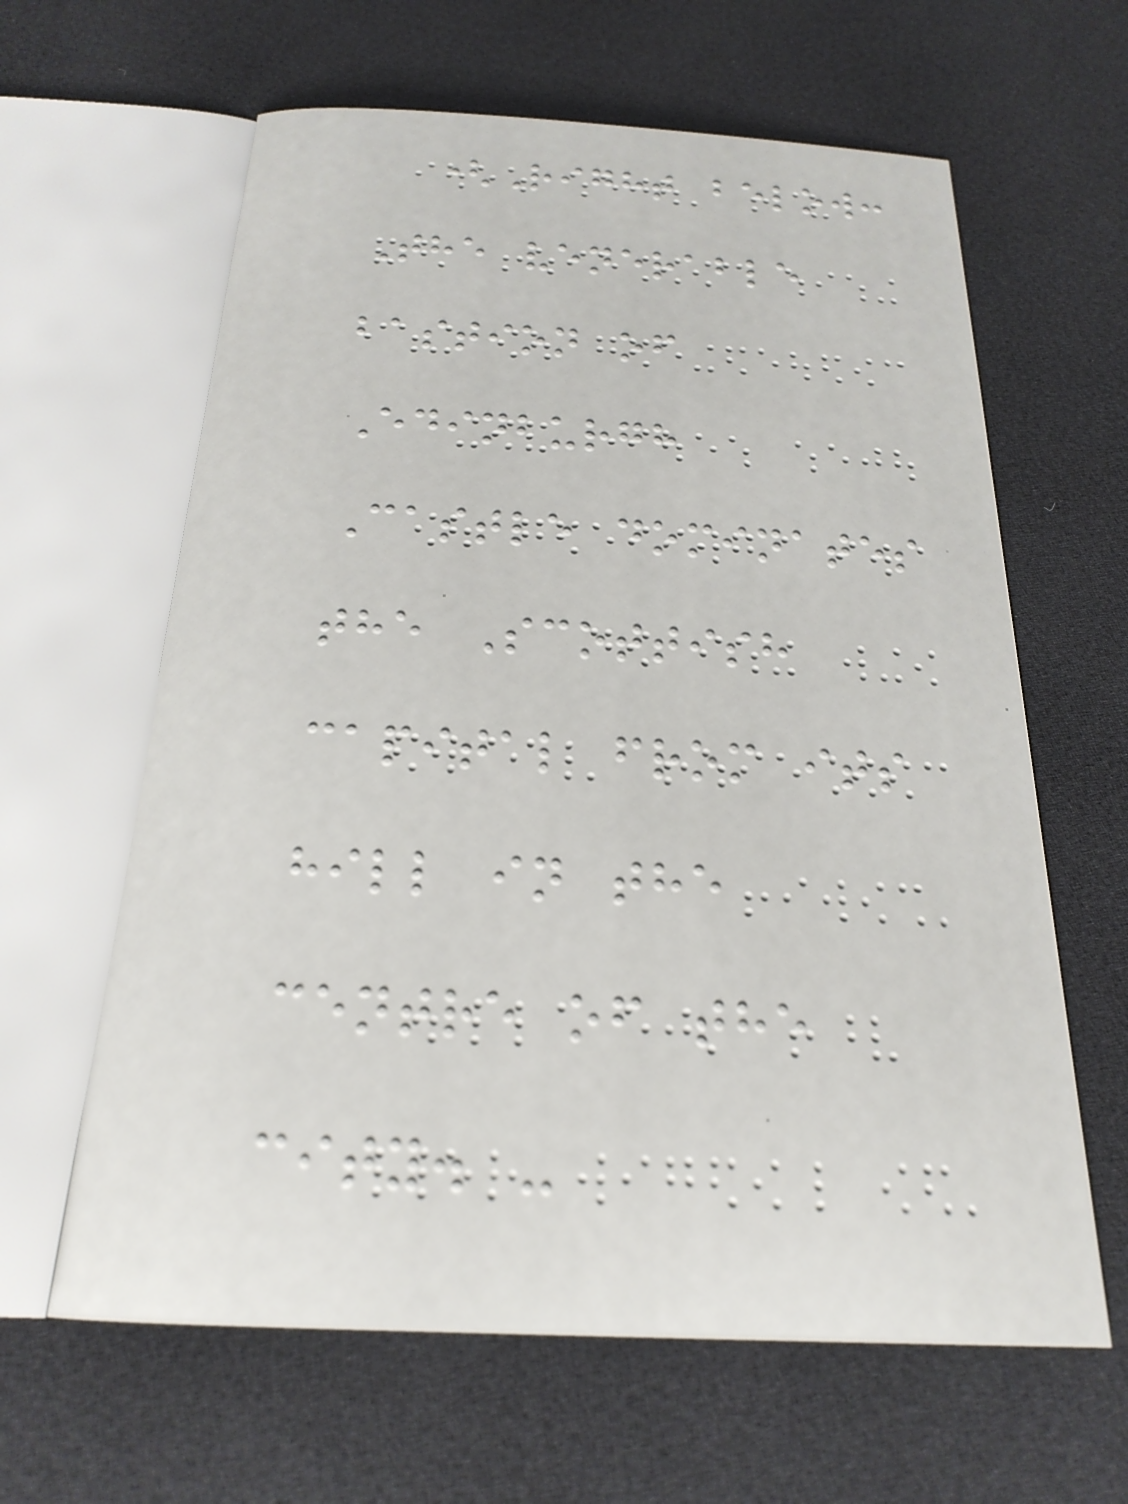(Right below:
The venerable
bastion of
Edinburgh
Castle dominates
the Scottish
capital from its
hill in the
centre of the
city. -
